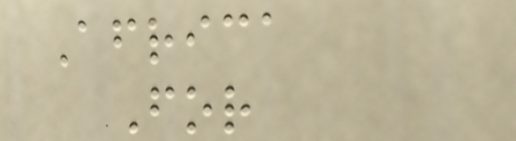Africa
For
